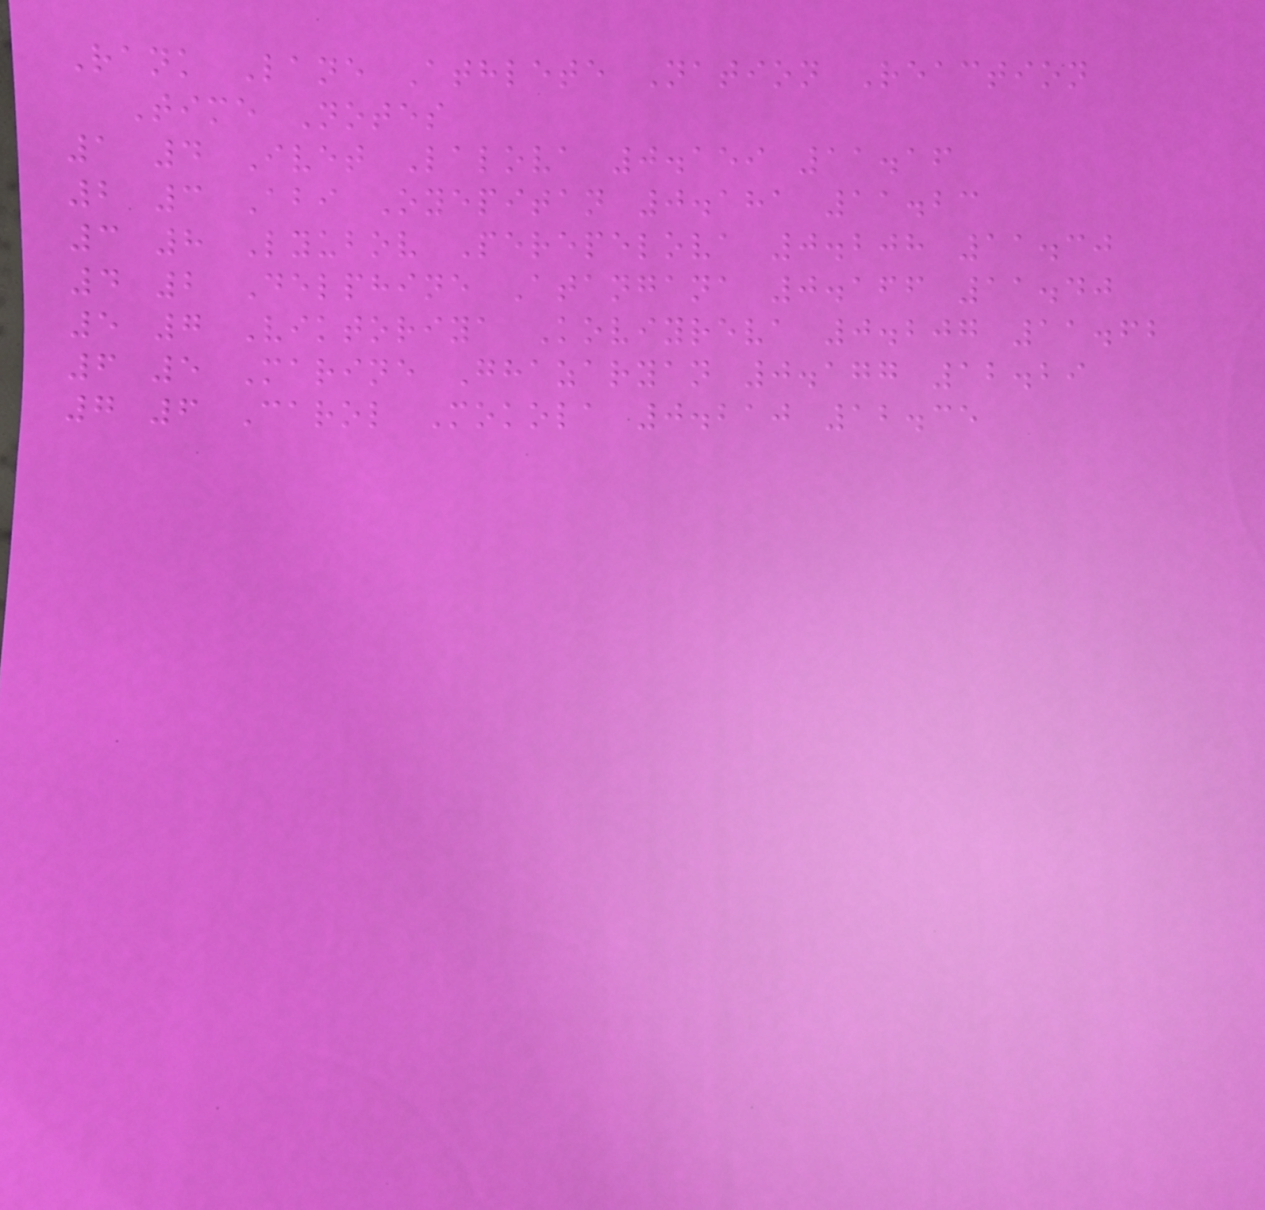Rank Lane Athlete Nation Reaction
Time Notes
1 4 Ivet Lalova 0.159 11.16
2 3 Abi Oyepitan 0.181 11.23
3 8 Lyubov Perepelova 0.208 11.30
4 2 Delphine Atangana 0.166 11.40
5 7 Viktoriya Koviyreva 0.207 11.62
6 5 Marine Ghazaryan 0.177 12.29
7 6 Carol Mokola 0.210 12.35
